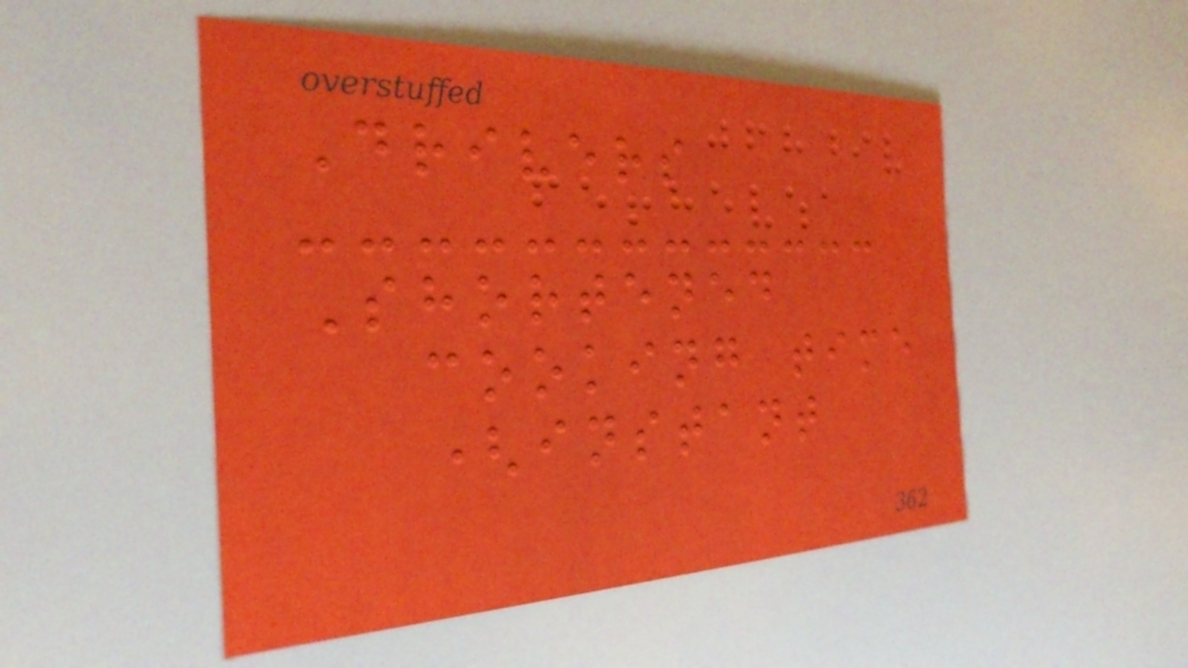Drivers
Shortened
cooking time
(instant
